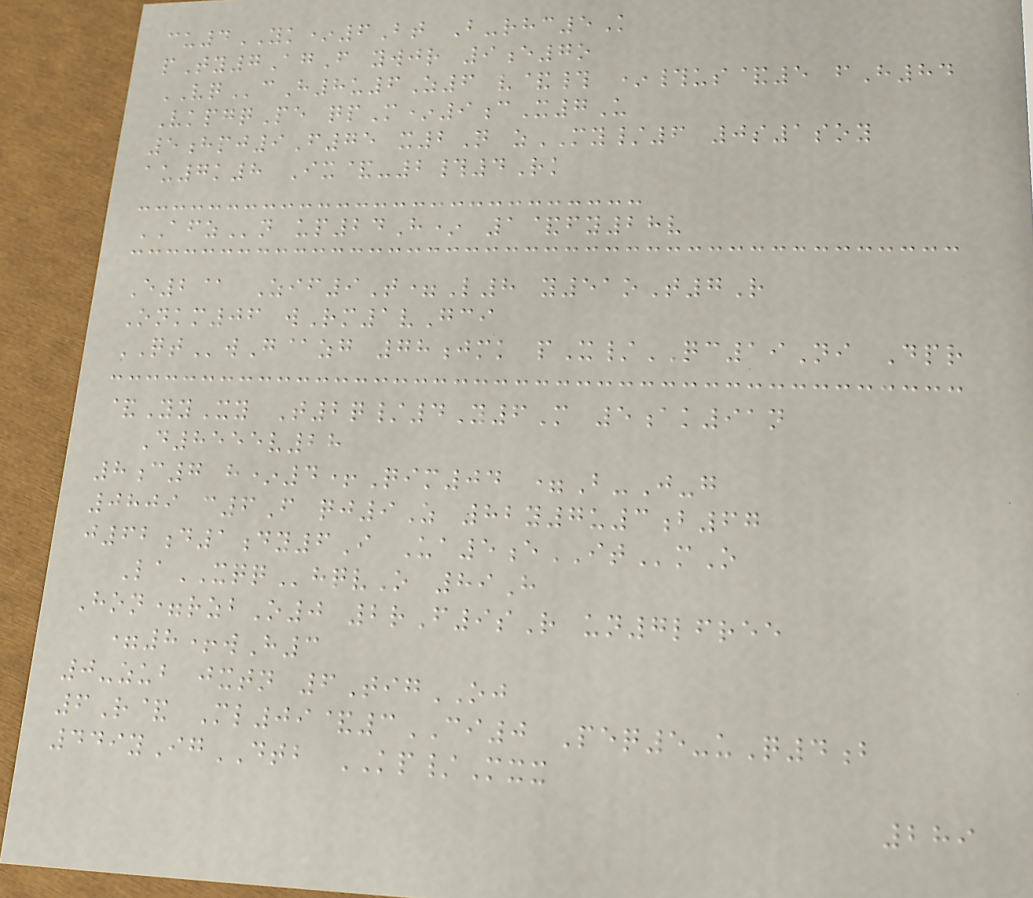cu4YK*6Bt B-rhc5K
pTy7AgF ywjr 9e7o
VQcH8u6Z6 v&# *#us&5 fH84
VkpgqPe qpM*9cX7U
5hpj9F75 x2Q zMY/6 0s1soy
au7k8 Ix&-2#4Rk
AFZn up24H* 1&fy28v
E2@ Zif9T=L8 y51oT7R
Onkm06 wRm1vGci
QTwG@zg 78jmk pX/QC19Ni Dpr
&YyXy T2q/4Y6M 5ak91n
D8555v28
8c7 h*4+Qim04 =B-J-g
0809 c6F qj9Z 82y7u3b67
j62d1dy6I Ua5eITmO
LaXQQhqvO 89H
Hon=rzbO0 2rF9sR un7lfree
=8+wH3
0-zub jxtn 6TigOJ
6R& Ml09&3CI0 Peq5-uQ4b
449yIgDTB KP/Mxx
289
